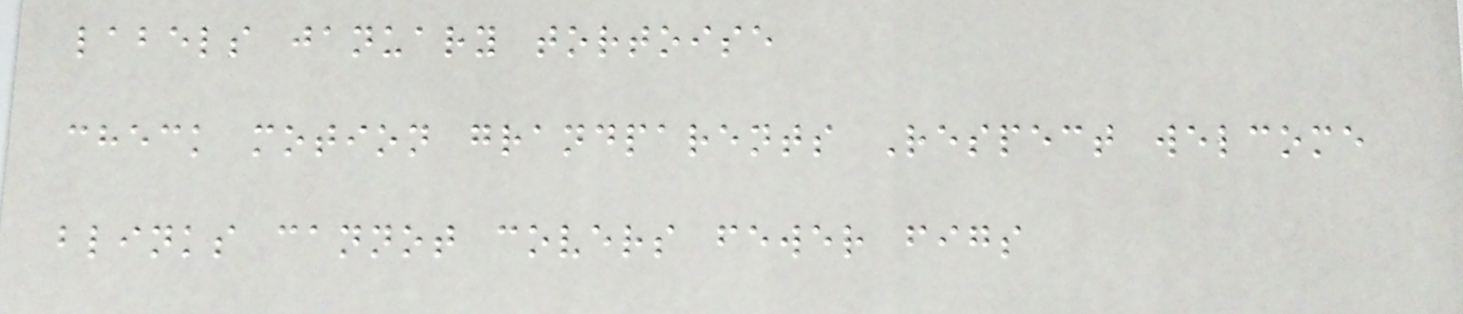labels january tortoise
check motion grandparents Respect welcome
blinks cannot covers fewer figs
